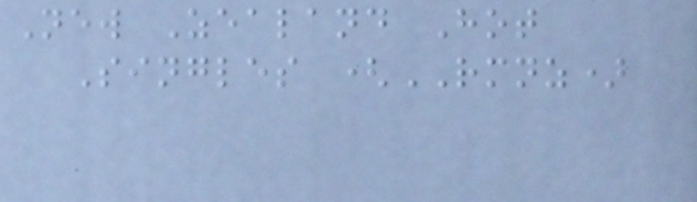New Zealand Hot
Singles (RMNZ)
